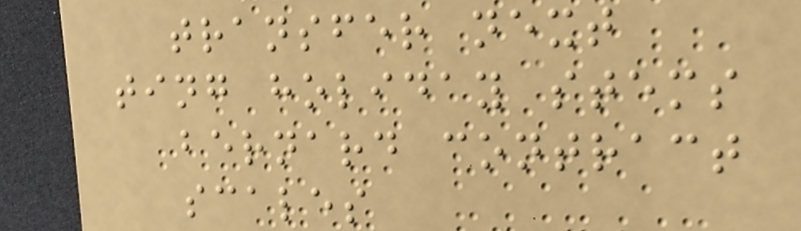transfer next
ting holiday stems
bernard contract
scales
